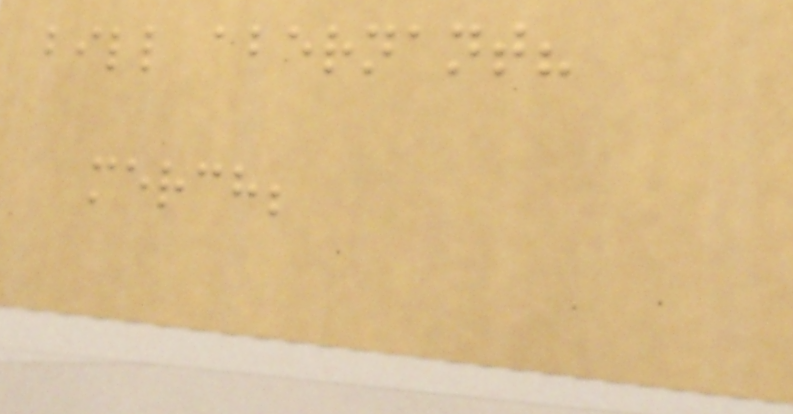bill abernant?
merch;
